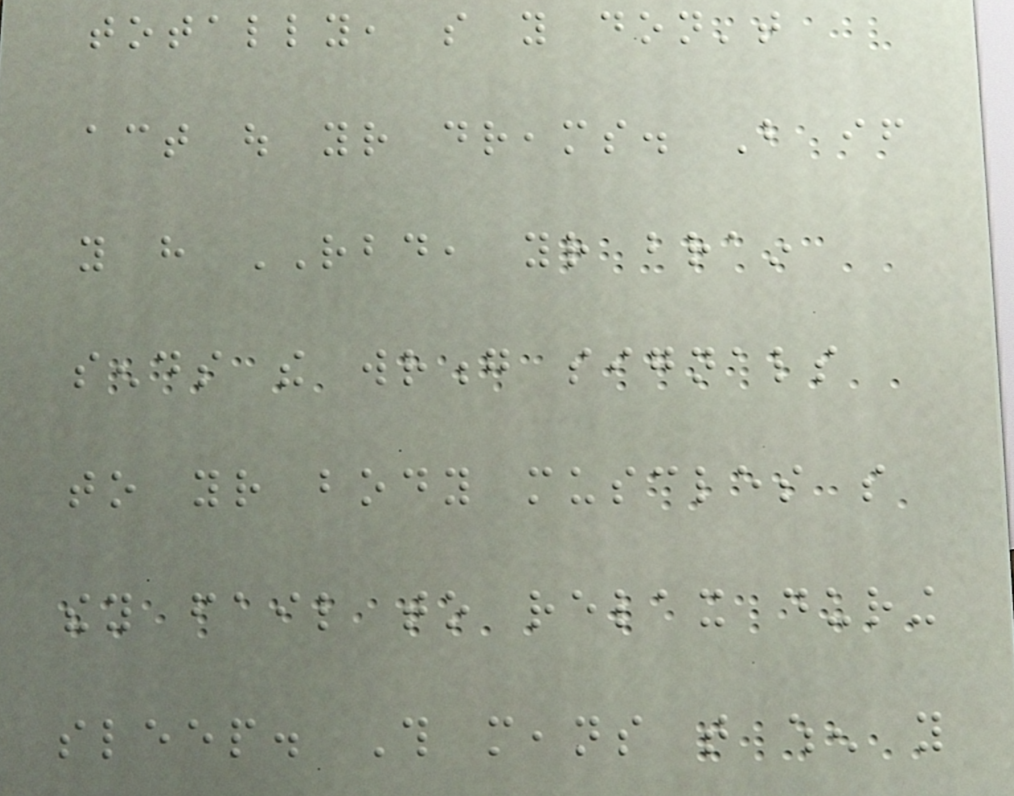totally, so you don't
act out your dreams. But if
you have RBD, your brain
sends the wrong signals
to your body muscles so
they fail to relax during
sleep. This means that when you
